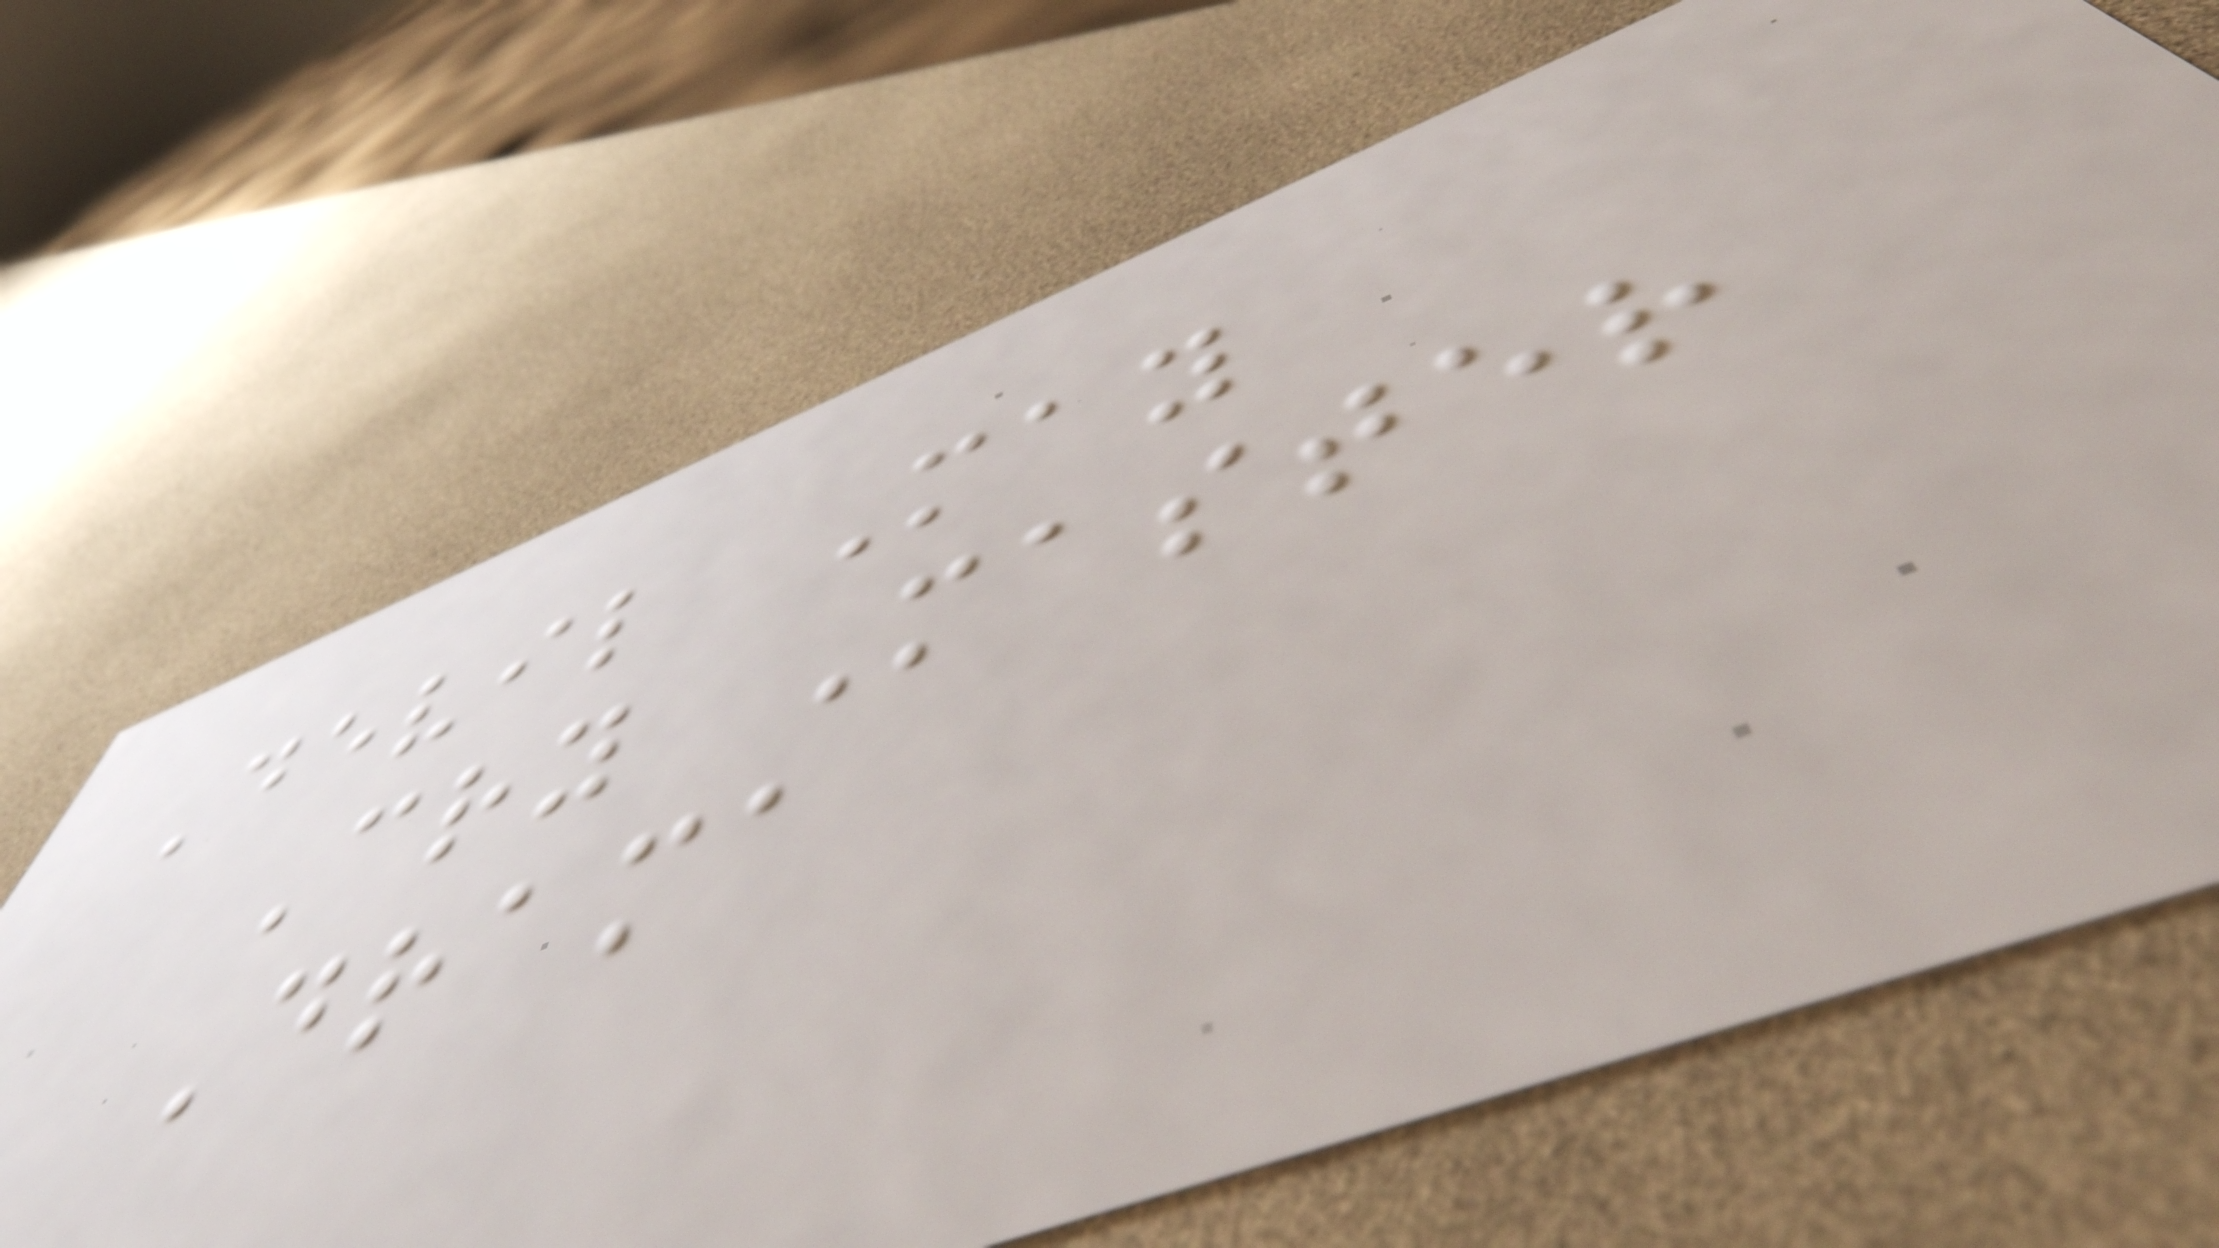Devil May
Cry Master
Drama
